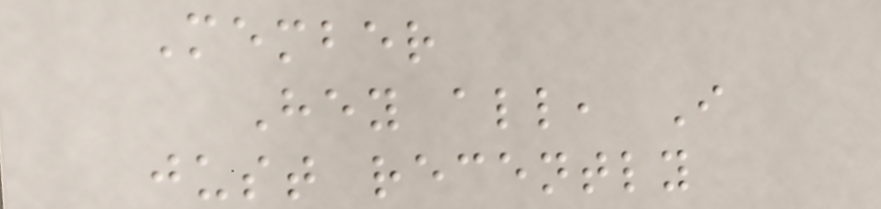Member
Hey all, I
just recently
